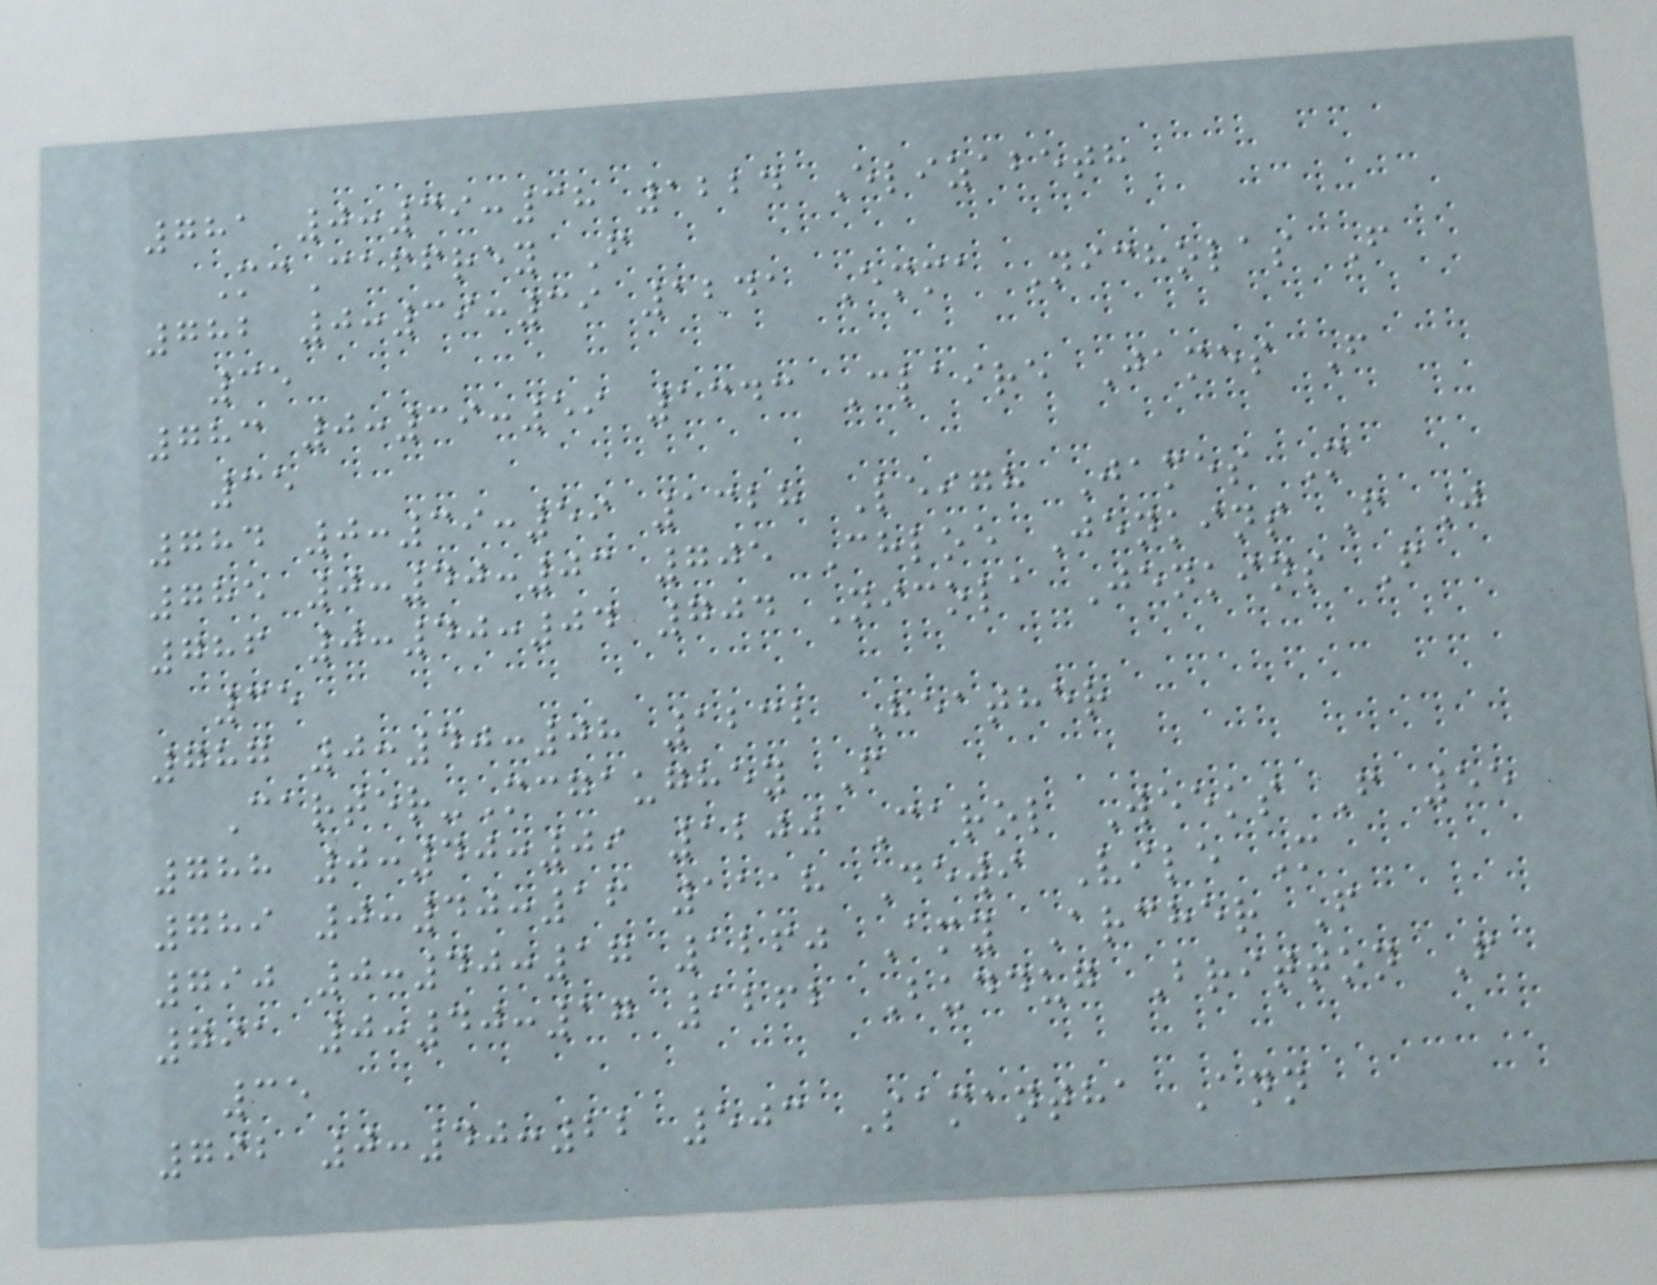781 0:39:38 1224 Elizabeth
McCaffrey F
782 0:39:39 1241 Emma Nicholas F
35
783 0:39:59 1343 Claire James F
35
784 0:39:59 1328 Leigh James M
785 0:40:03 705 Chloe Jenkins F J
786 0:40:04 704 Nicola Jenkins F
35
787 0:40:08 1232 Heather
Carter-Mcgaughey F
788 0:40:09 1200 Carol Weeks F 55
789 0:40:16 1118 Dewi Vile M
790 0:40:17 1260 Amy Archer F
791 0:40:17 1262 Buddug Britton F
35
792 0:40:22 503 Samantha Ann
